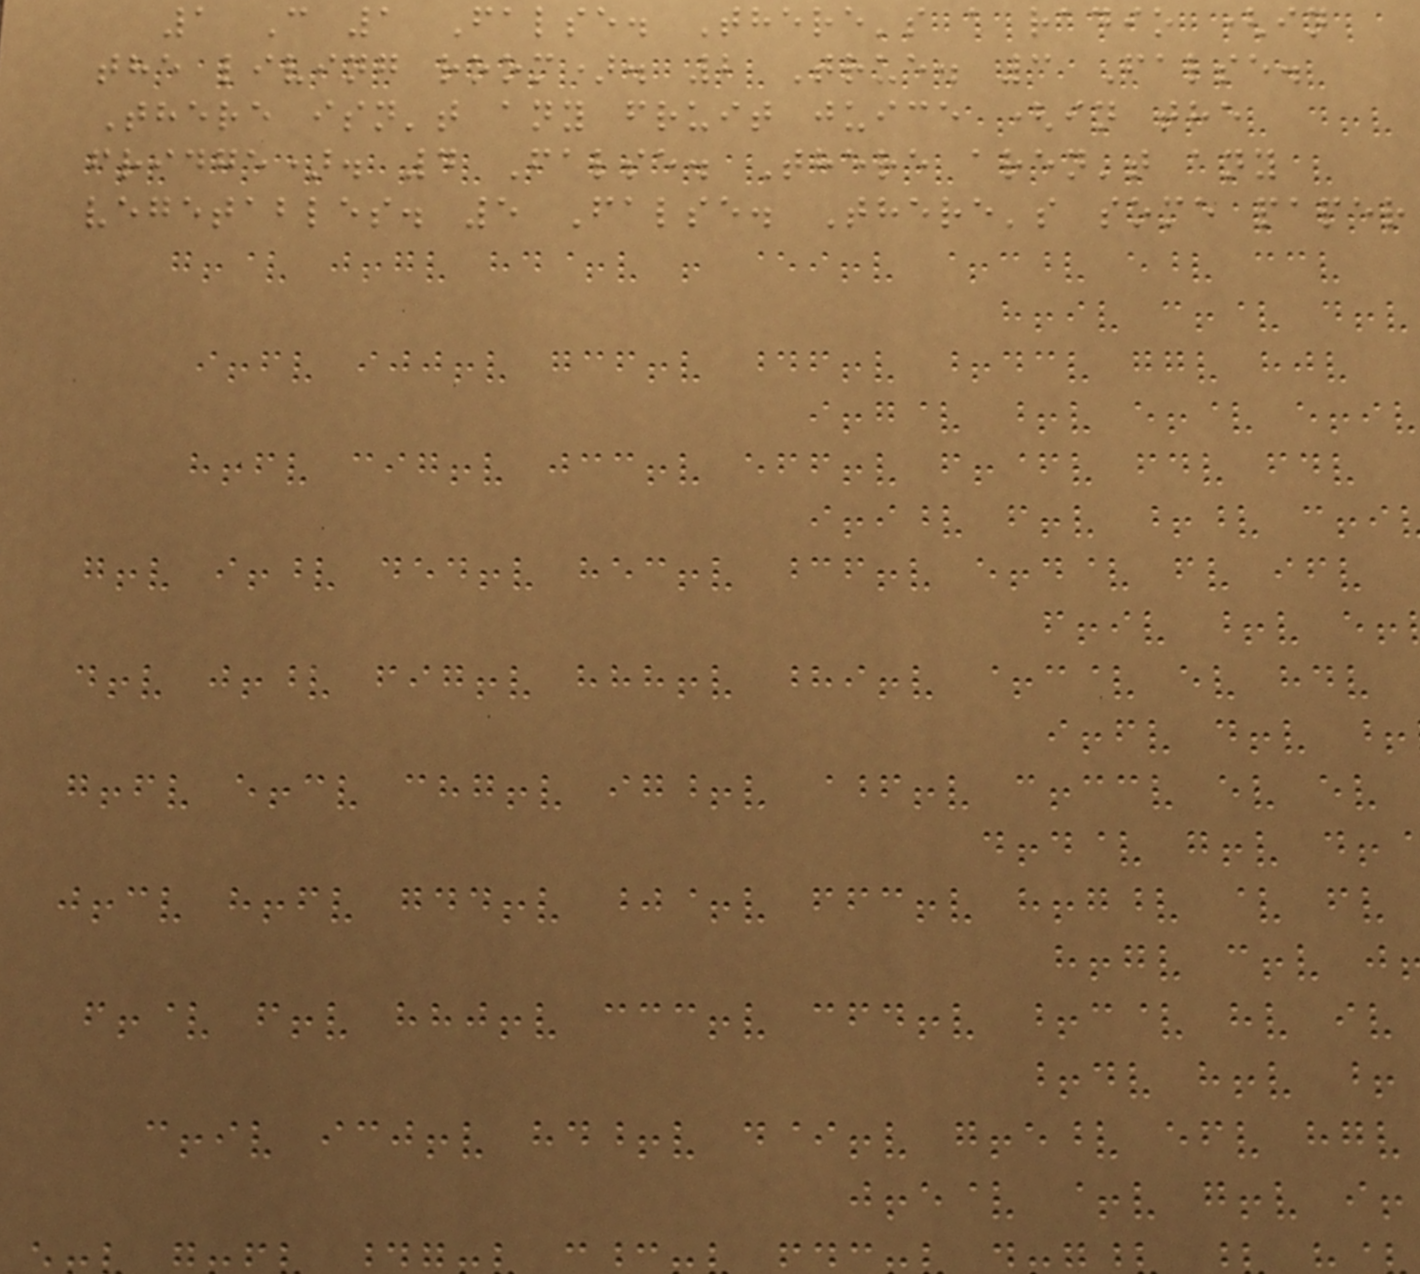1 C 1 False. There's a radio (in
the living room). 2 True. 3 False.
There isn't any fruit juice (in the
fridge). 4 False. There aren't any
vegetables. 5 False. There's some paper
